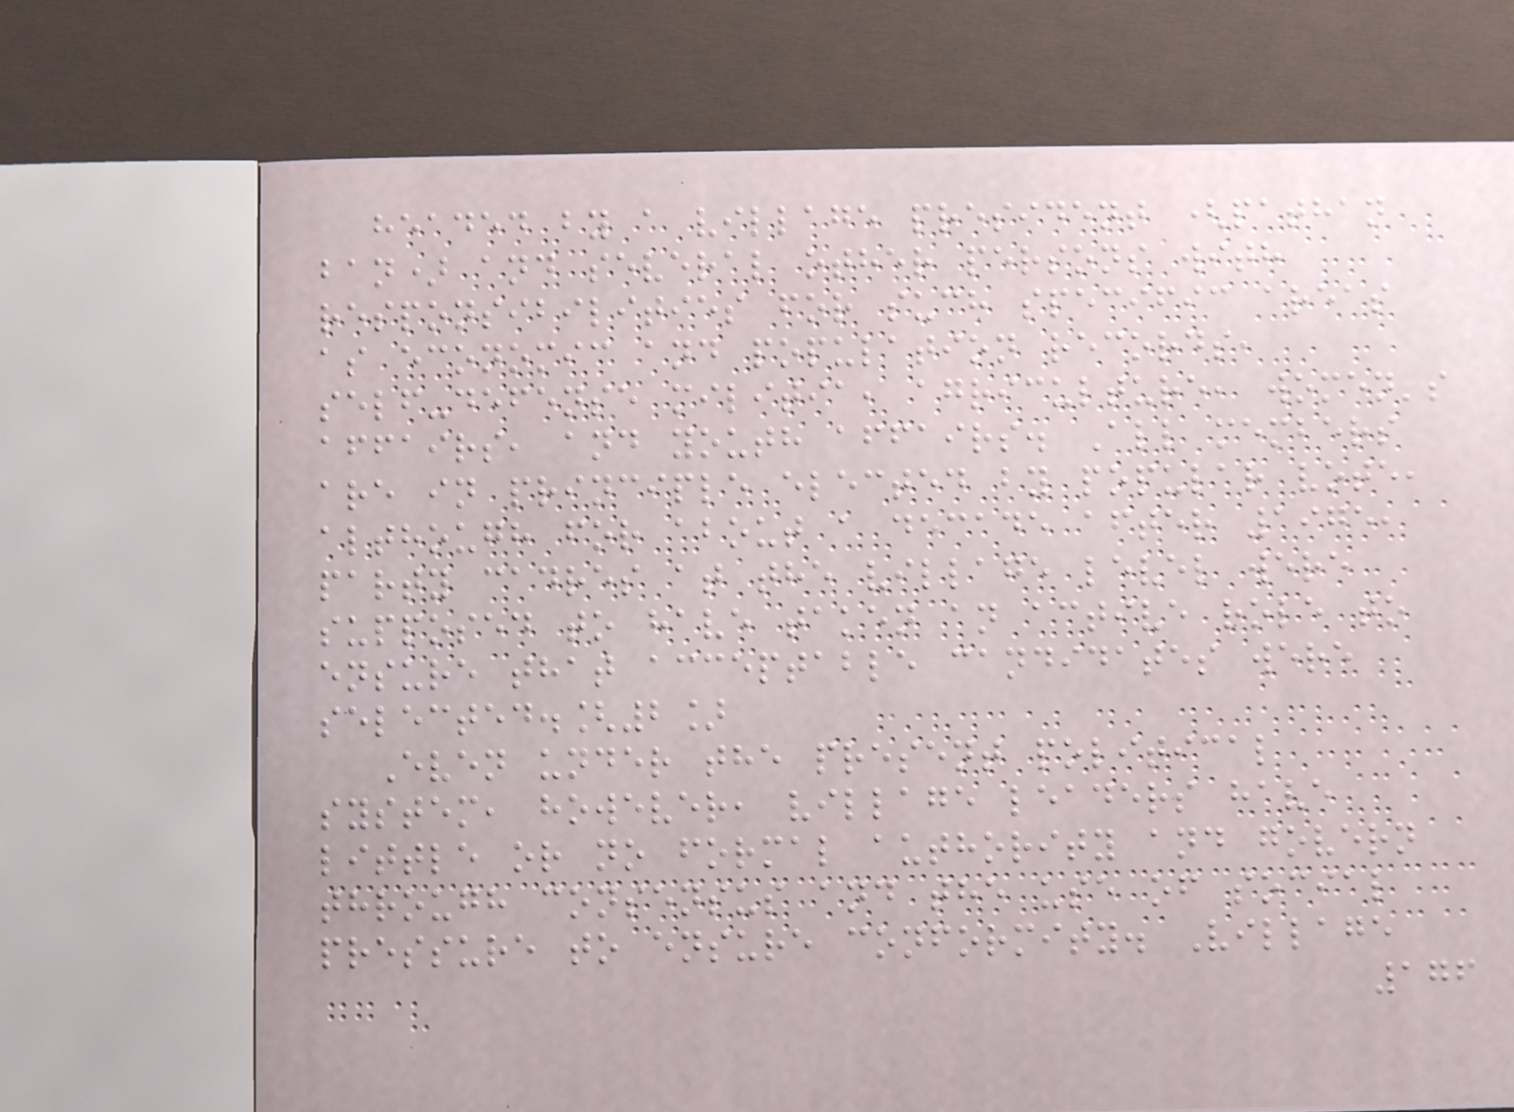headed by a village president (pathan
ban) and several other persons with
responsibilities for such specific areas
as economic and population records,
self-defense militia, agriculture, women's
affairs, and youth affairs. All members
are in principle elected by popular vote,
although for about a decade after 1975,
party cadres at the village level were
supposed to have taken an active role to
ensure that acceptable candidates were
selected.[2]
Even under the present political
system, however, village leaders have
little or no formal authority and govern
through consensus and the use of social
pressure to ensure conformity. Village
176
